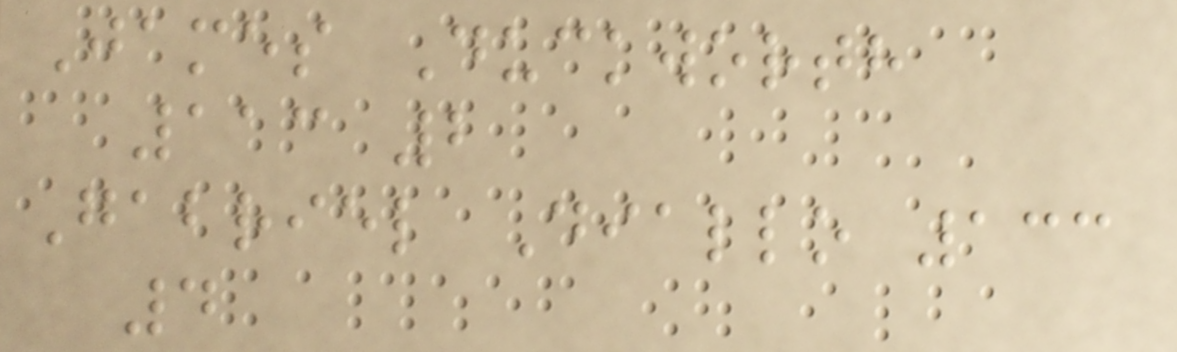James Duckworth
113 2
Gabriel Diallo 133
4
